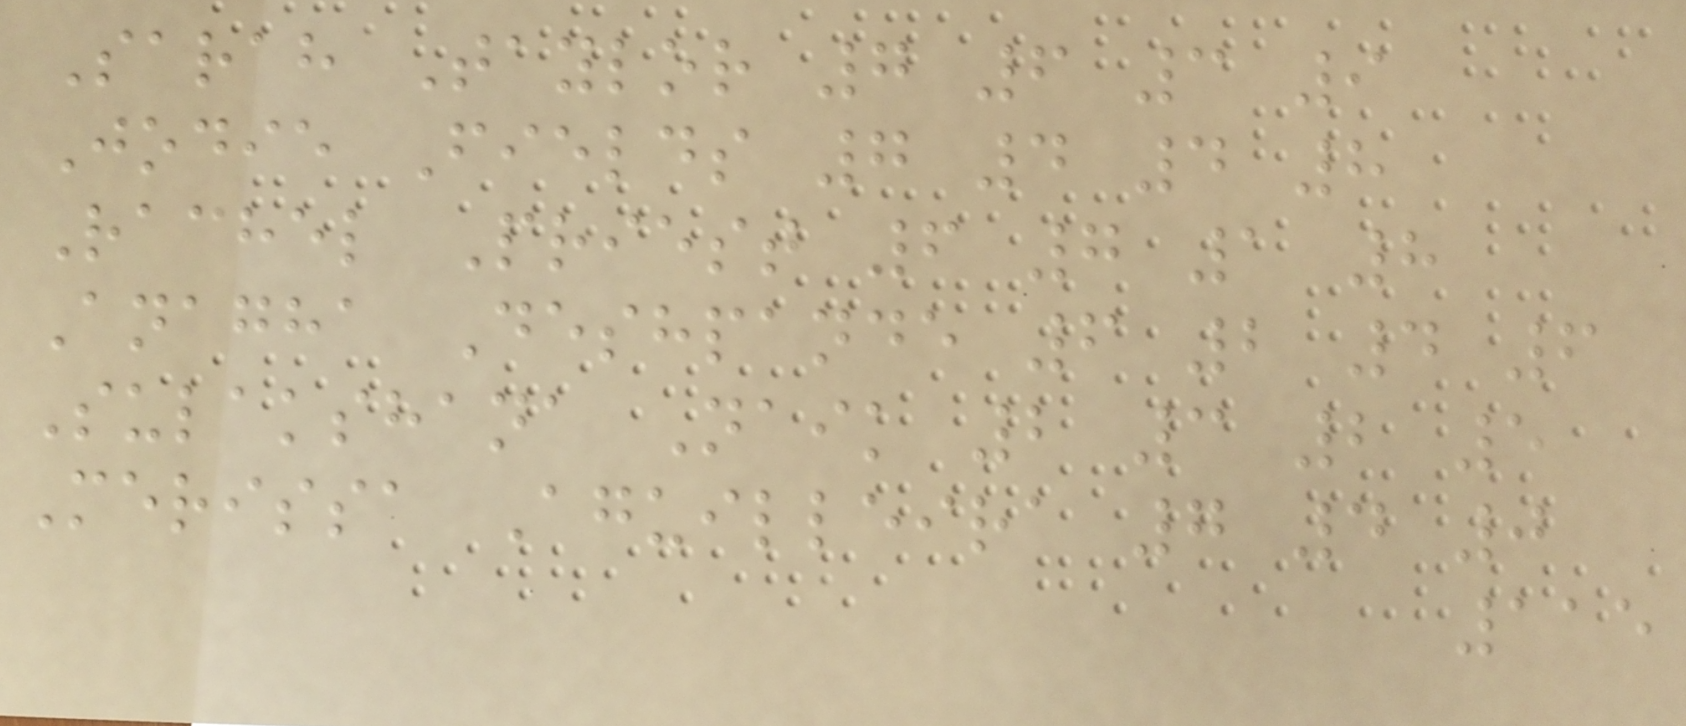Sarah Taylor 7 6 3 9
Jodie Fields 7 4 4 8
Rachel Priest 6 7 1 8
Anagha Deshpande 6 2 4 6
Sulakshana Naik 2 3 2 5
Merissa Aguilleira 7 4 0
115
